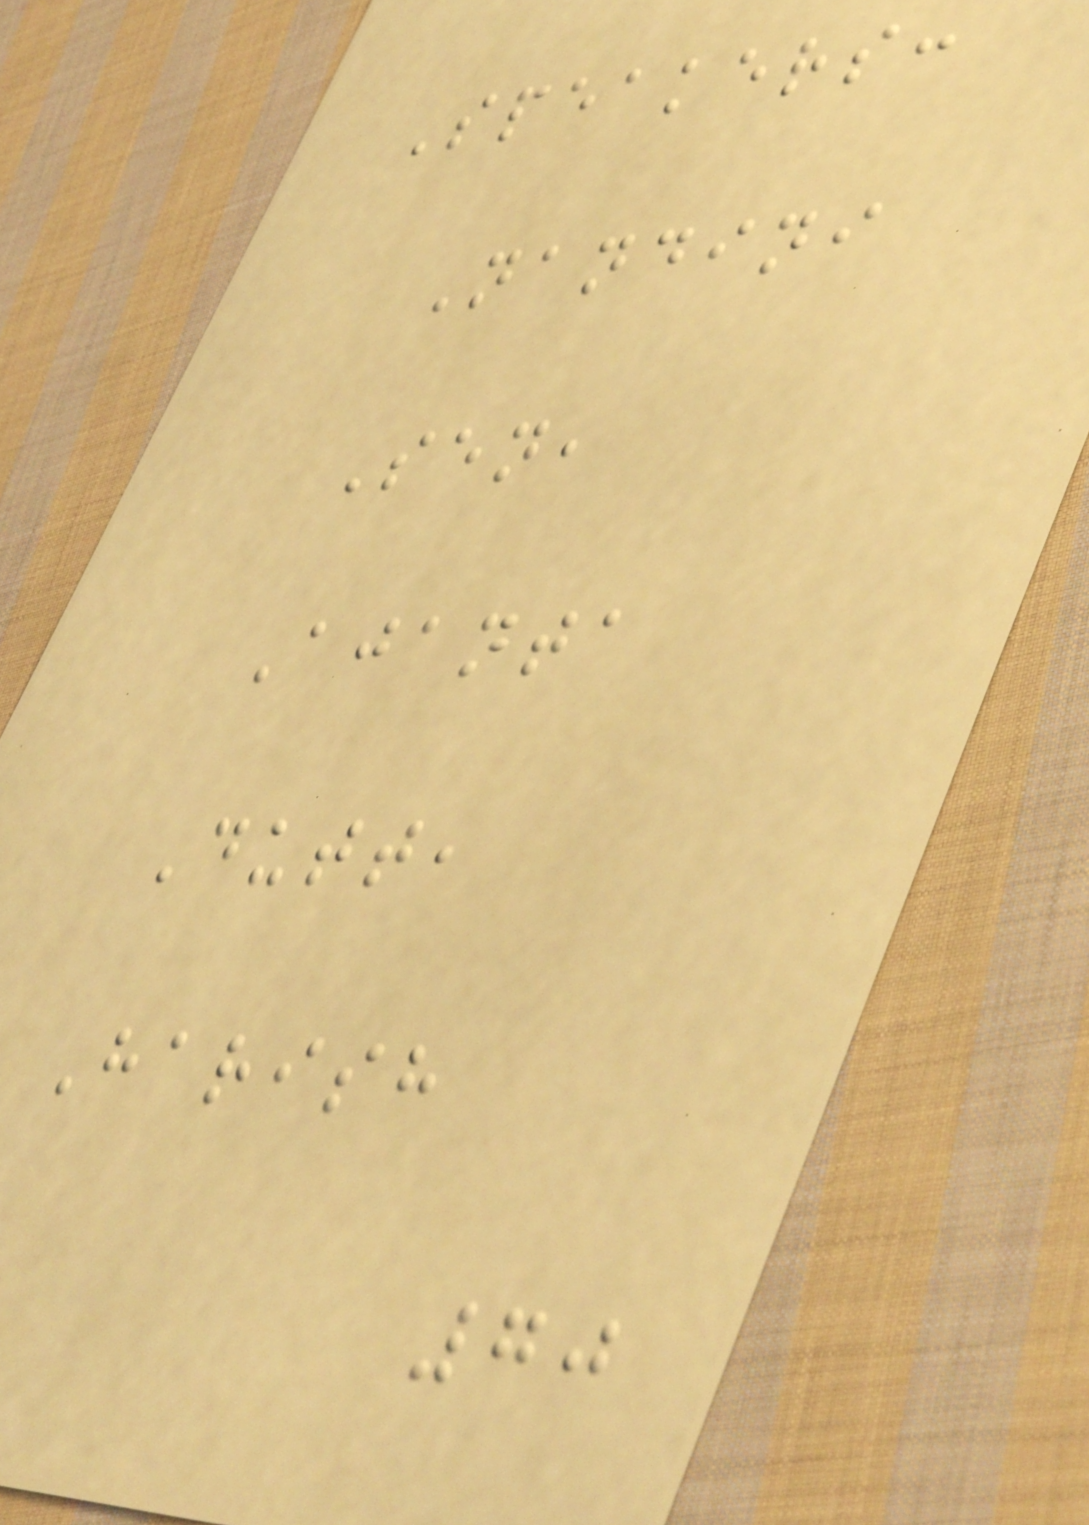Speakers:
Nandini
Sen,
Ajanta
Dutt,
Harish
70
